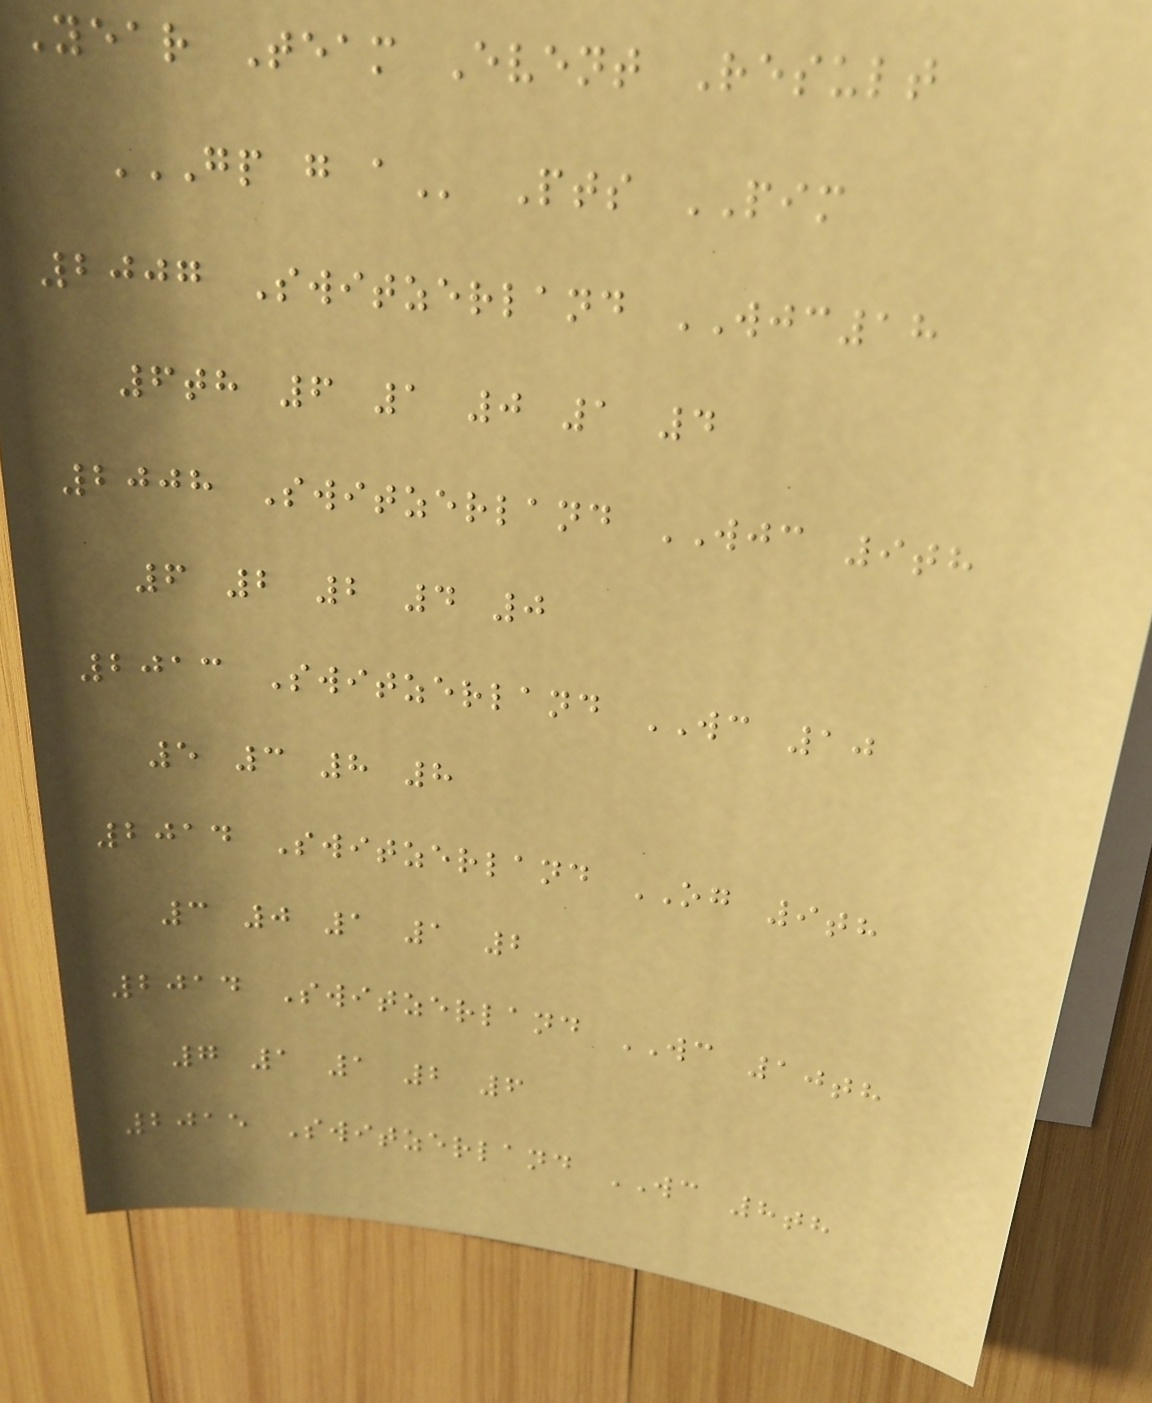Year Team Event Result
GP G A Pts PIM
2007 Switzerland WJC18
6th 6 1 0 1 4
2008 Switzerland WJC 9th
6 2 2 4 0
2013 Switzerland WC 10
5 3 8 8
2014 Switzerland OG 9th
3 0 1 1 2
2014 Switzerland WC 10th
7 1 1 2 6
2015 Switzerland WC 8th
